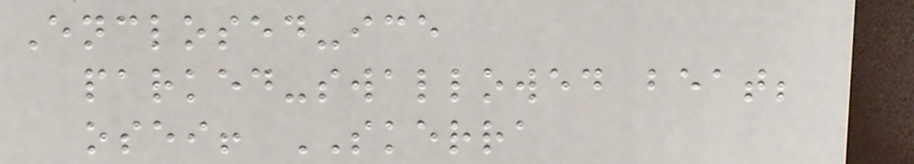Enclosed-ice
parked-swallowed beat;
osei! SKERRA
